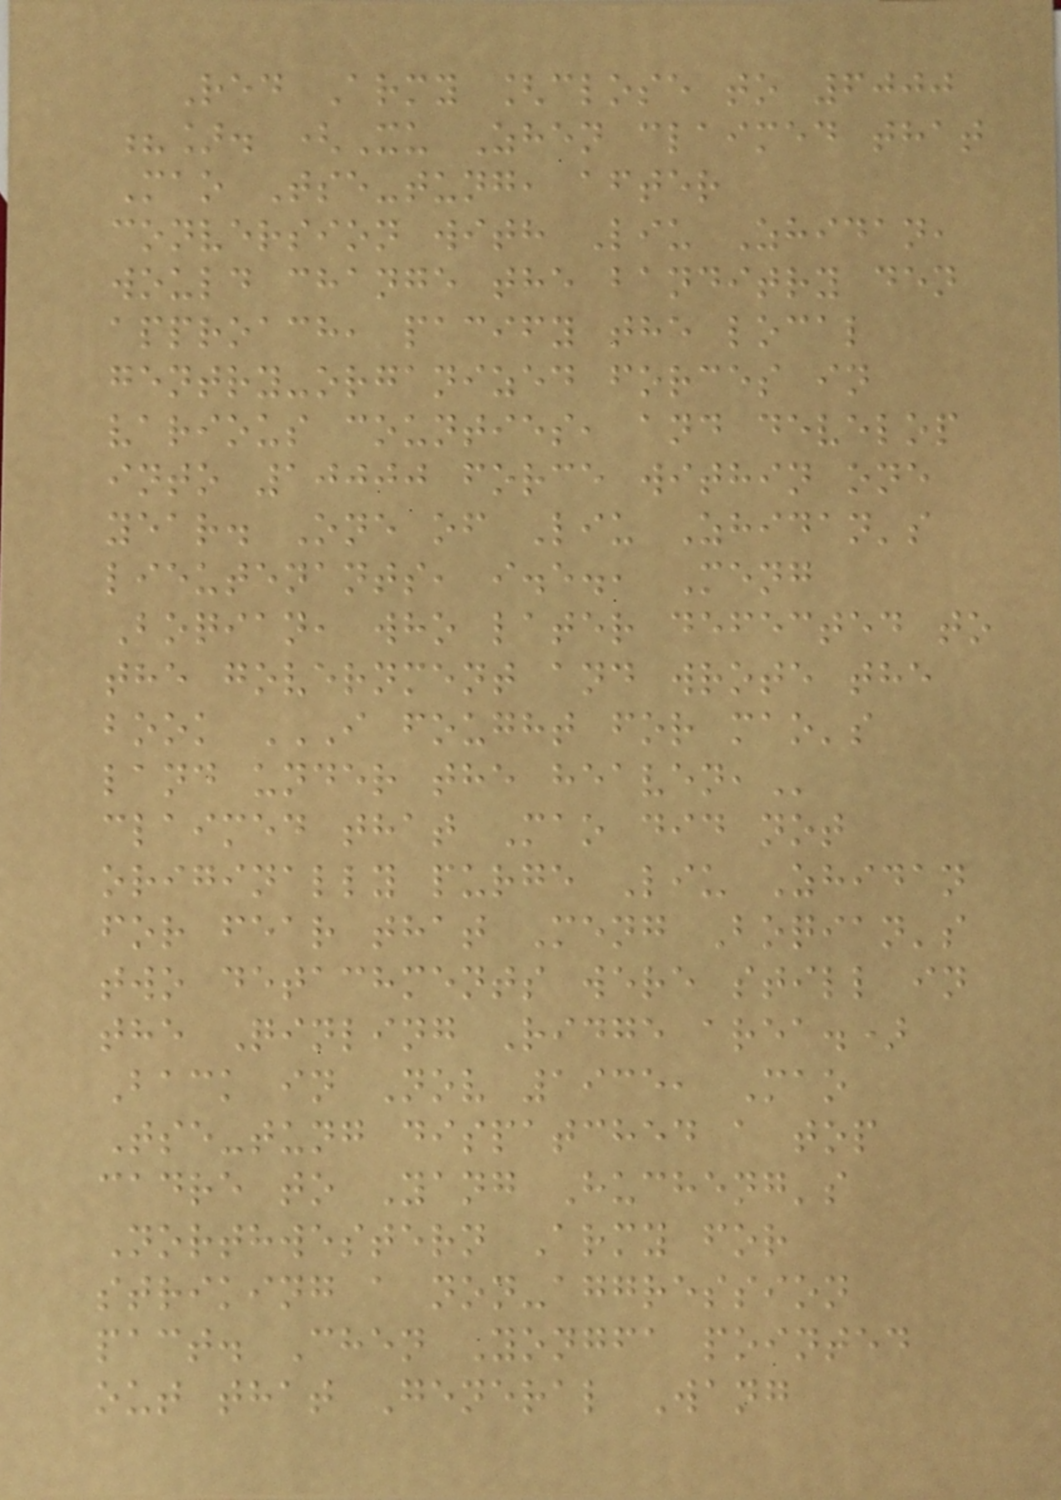Red Army [close to 6000
?]. (Xu Zhen claimed that
Mao Tse-tung, after
conversion with Liu Zhidan,
would change the banditry den
approach, pacify the local
gentry-organized forces in
various counties, and develop
into 10000 force within one
year. One of Liu Zhidan's
lieutenants, i.e., Meng
Boqian, who later defected to
the government and wrote the
book I FOUGHT FOR MAO'S
LAND UNDER THE HEAVEN,
claimed that Mao did not
originally purge Liu Zhidan
for fear that Meng Boqian's
two detachments were still in
the Qinling Ridge area.)
Back in Nov 1935, Mao
Tse-tung dispatched a top
cadre to Yang Hucheng's
Northwestern Army for
striking a non-aggression
pact. Chen Yongfa pointed
out that General Wang
